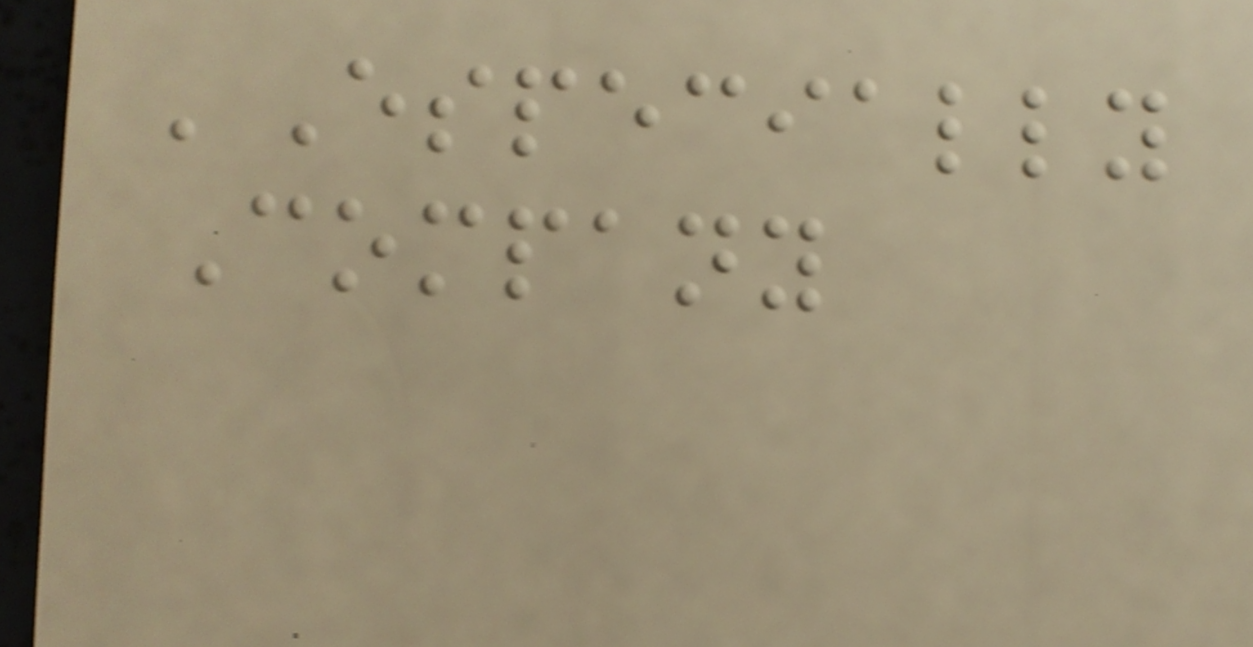'Especially
Company
